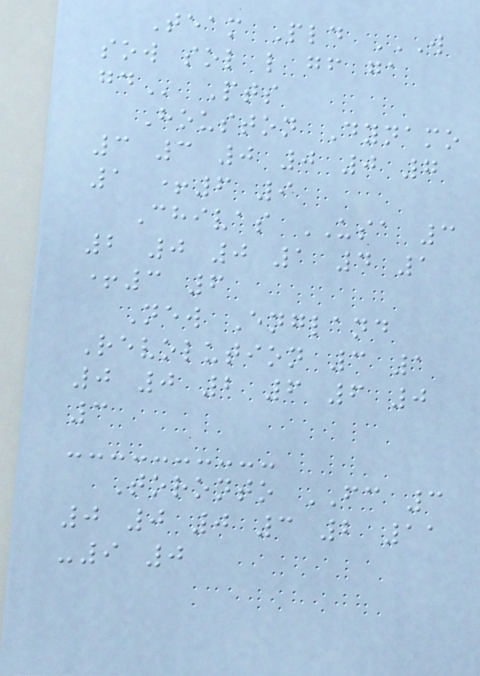Team Pld W
SOW SOL L GF GA
GD Pts
Houston Dynamo
3 3 0 0 0 7
1 +6 9
Chivas USA 3
2 0 0 1 4 1
+3 6
New England
Revolution 3 1
0 0 2 6 6 0
3
Toronto FC 3
0 0 0 3 2 11
-9 0
